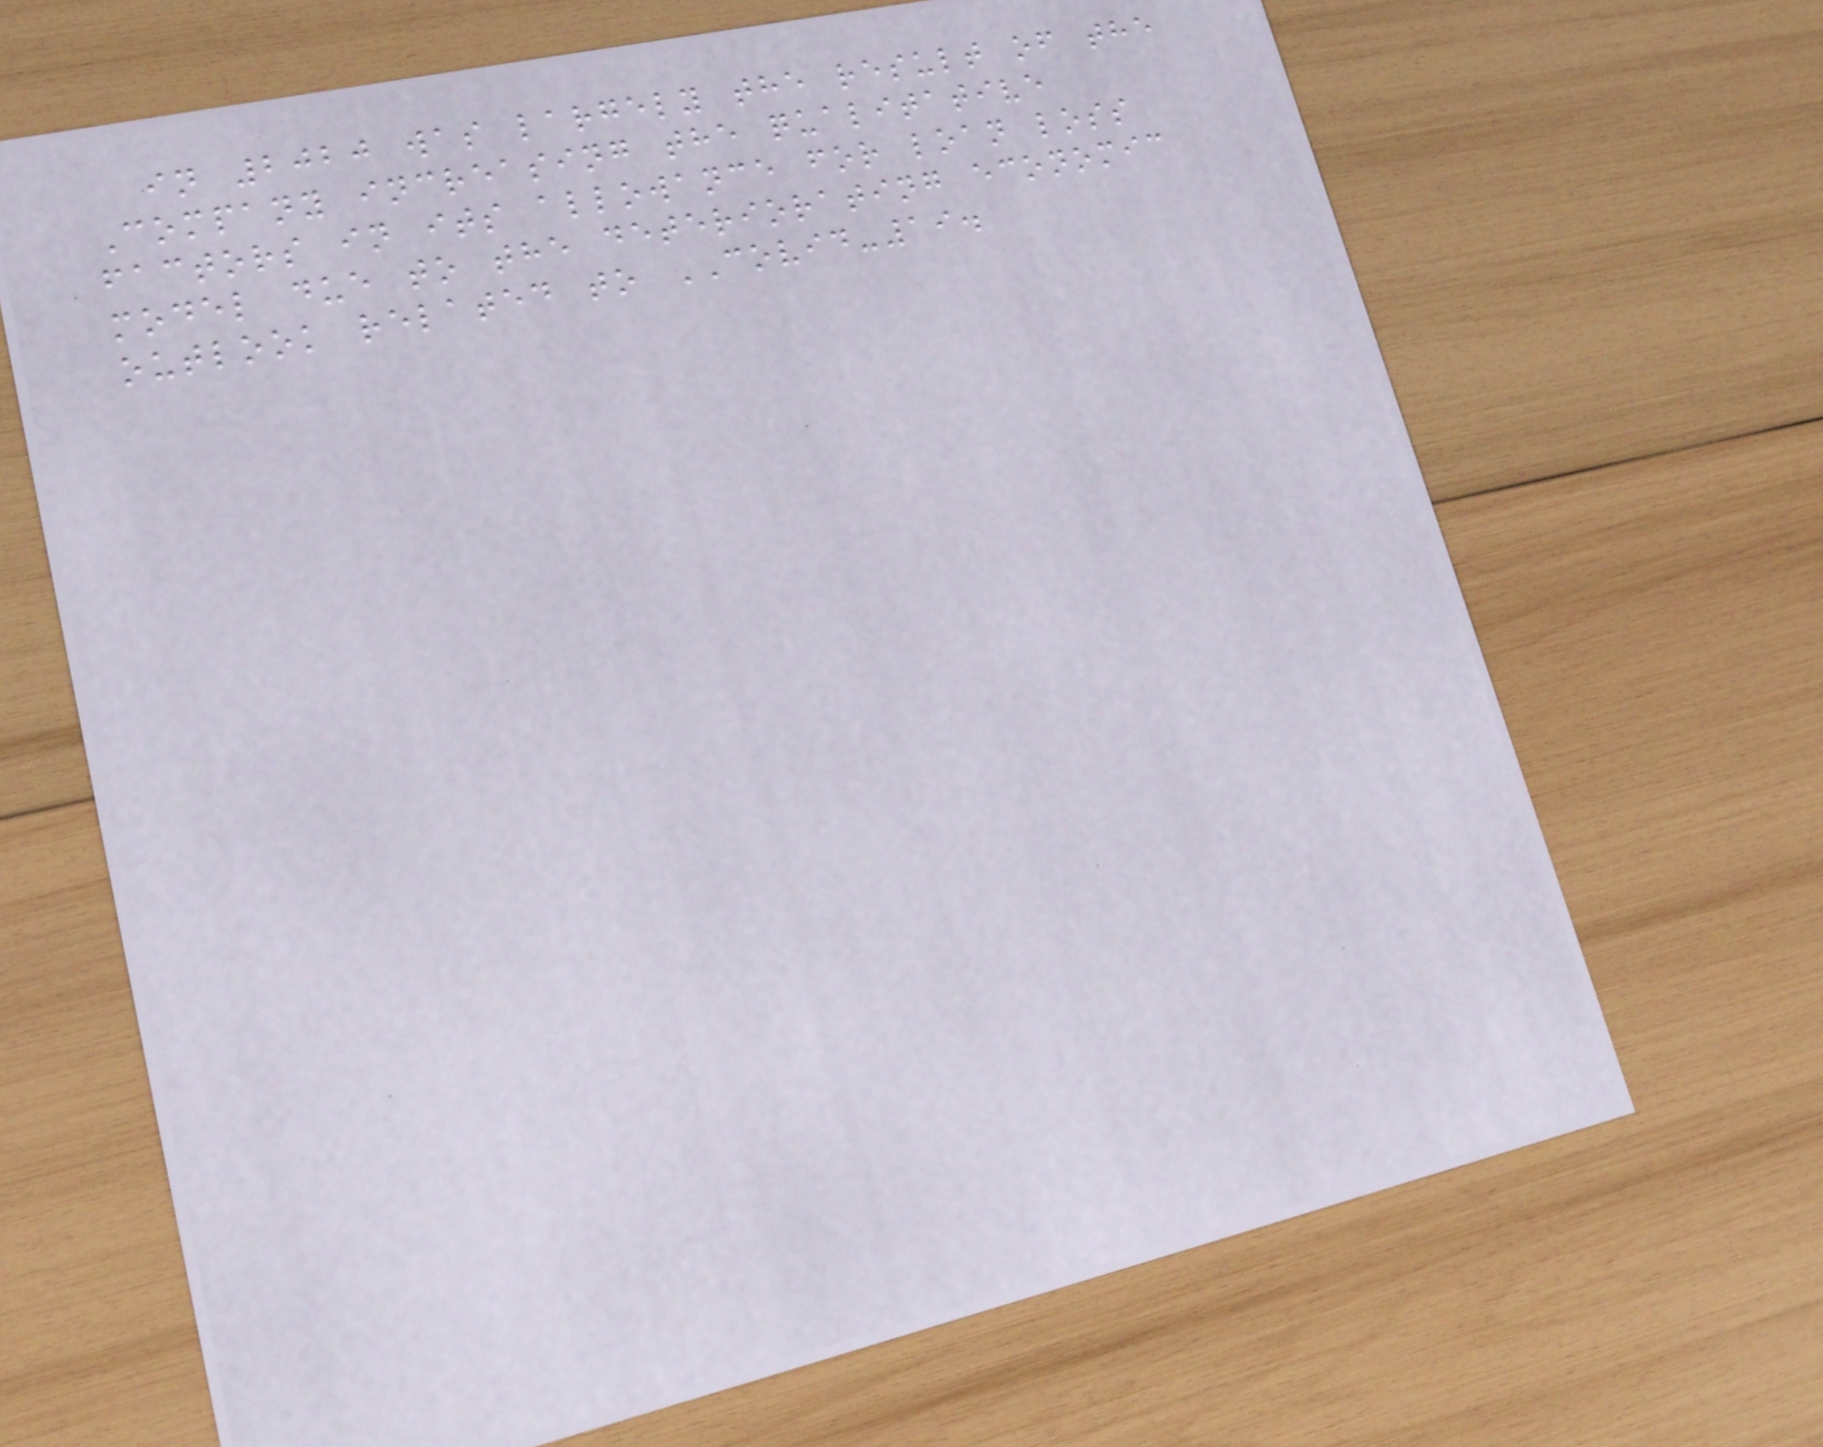in 2020 was largely the result of the
Company increasing the qualitative
factors in its allowance for loan loss
model due to the deteriorating economic
outlook related to COVID-19.
